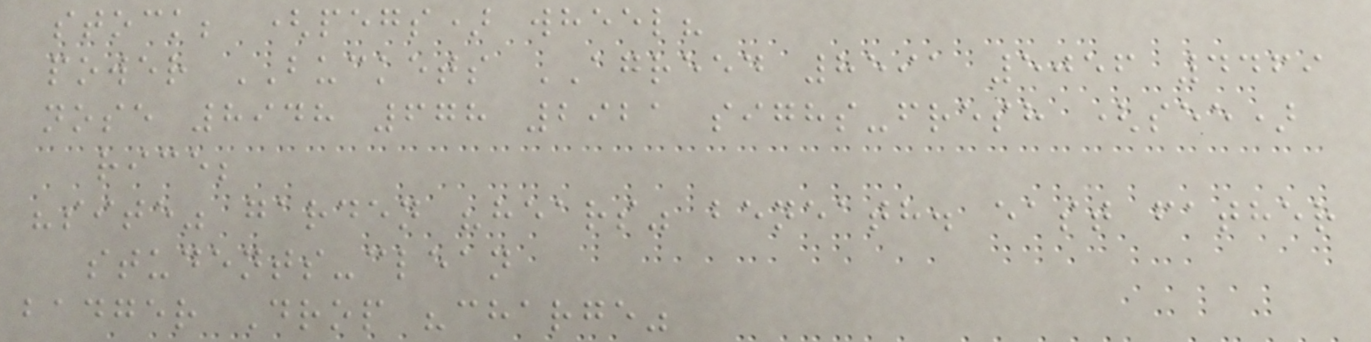stock; (pegs) wheel?
power BUCKETS AGREED 8591 5056 4469
nose 8948 678 2921 sighs-fresh (see)
rice;
"site" garden "hears" beneath. east father
students-clean
badger Drop "charge"
